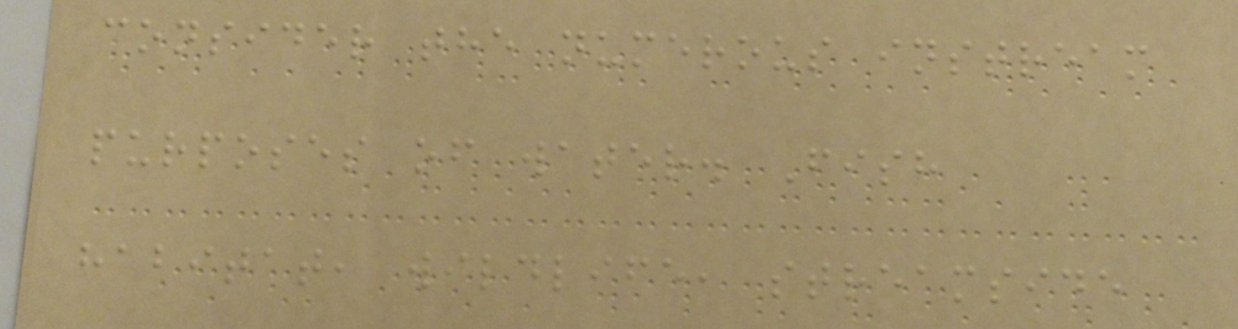consider the numerous instream
purposes of water. Fish
habitat, wildlife, streamside
